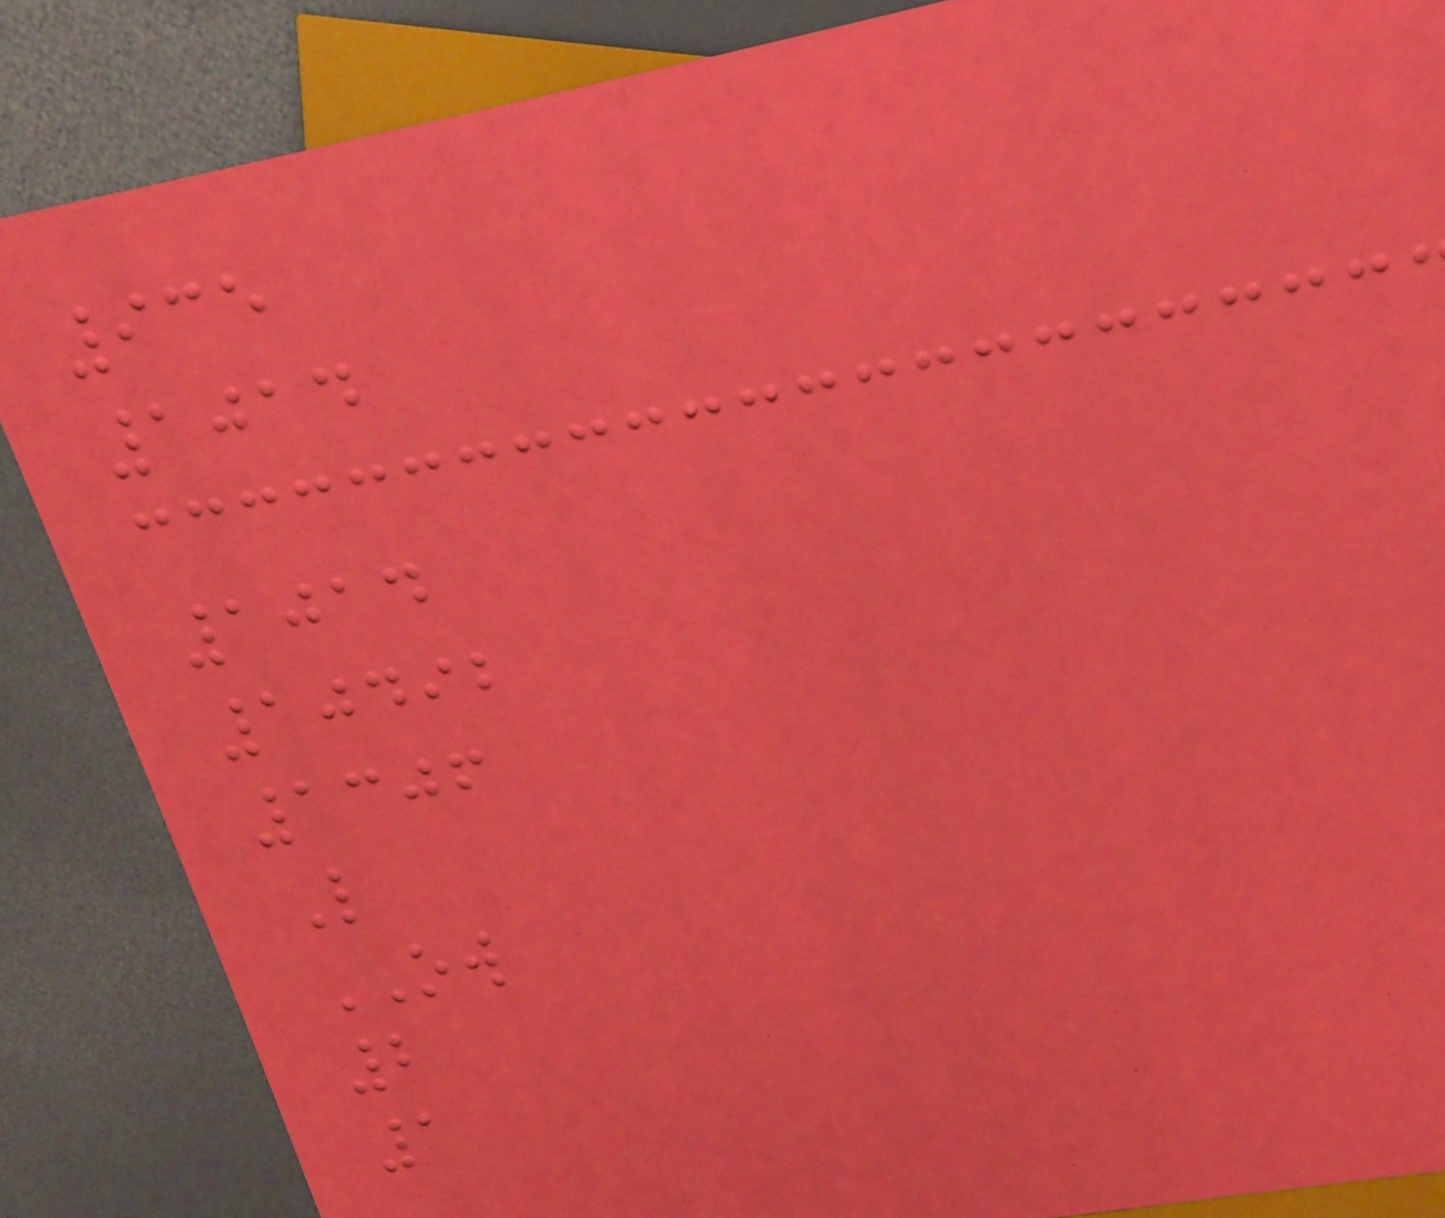935
1014
1014
10492
1306
L
OW
2
1
